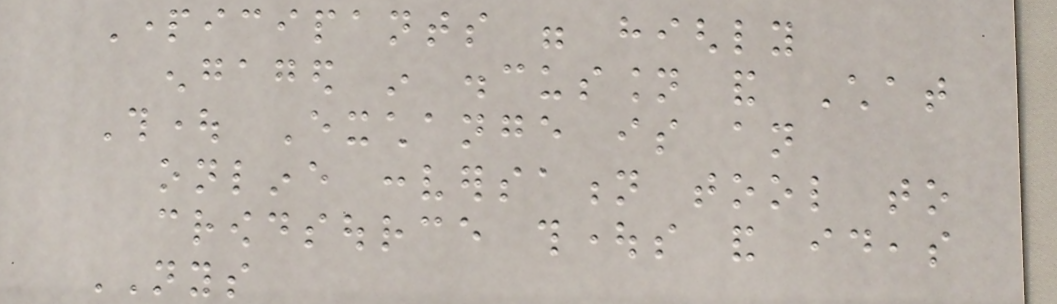Participants were highly
engaged in discussion and Chat
Thought Exchange is an
online conversation tool to
crowdsource thoughts and ideas
NYS
